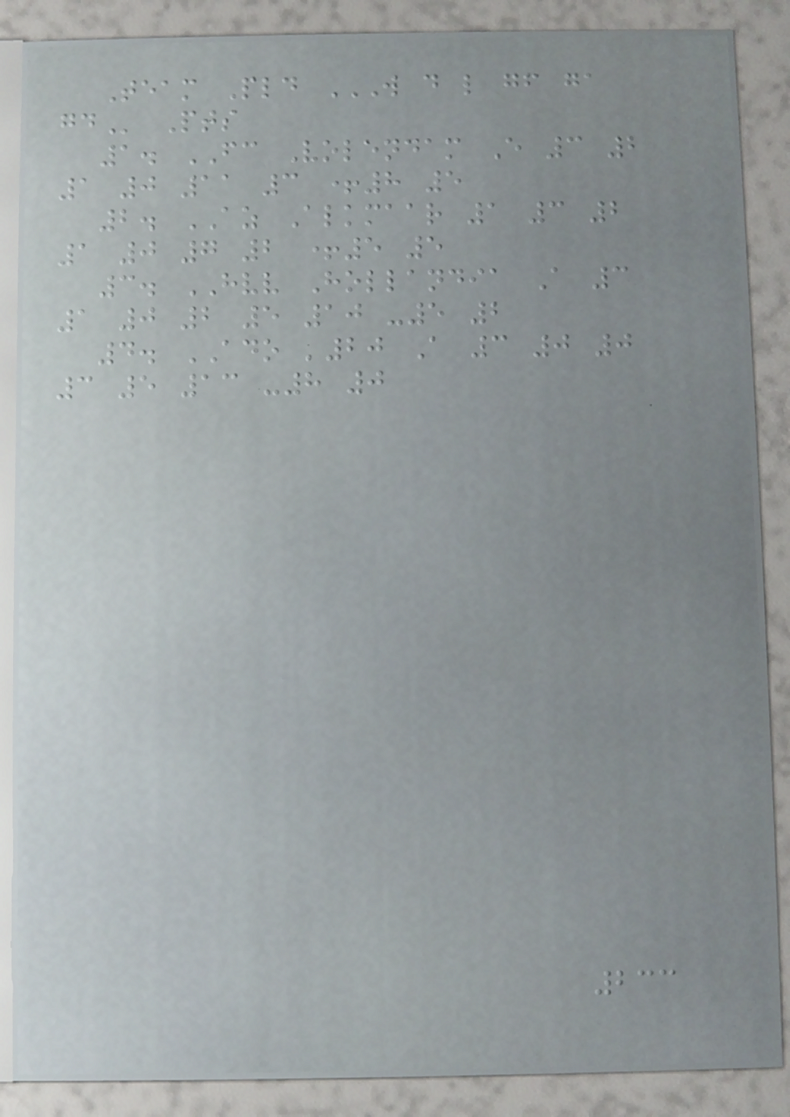Team Pld W D L GF GA
GD Pts
1. FC Volendam E 3 2
1 0 11 3 +8 5
2. AZ Alkmaar 1 3 2
1 0 7 2 +5 5
3. HVV Hollandia A 3
1 0 2 5 10 -5 2
4. ADO '20 A 3 0 0
3 5 13 -8 0
233
